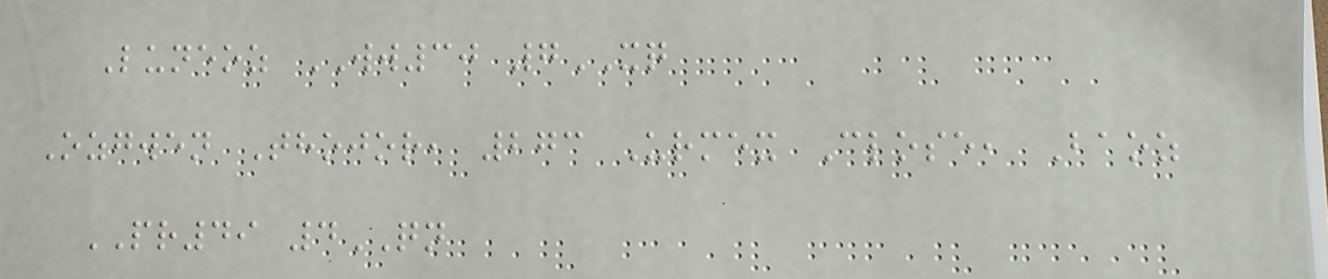Luneoz WW30 7XQ
Ozgwen Thojor, 273 Urmex Close, Baoz
PR49 4QN
